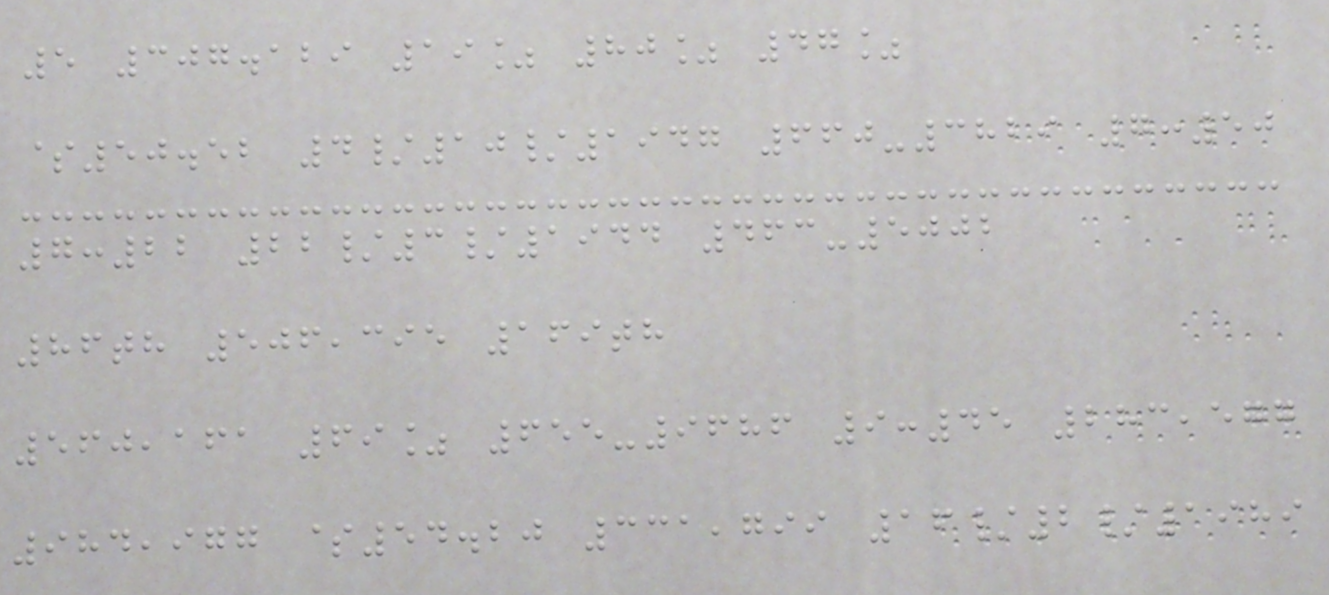5 307.129 19% 80% 47%
$50.52 4/10/1947 660-3829 7:50
7:22 22/3/1944 463-5002
86th 506,395 169th
560,161 69% 655-9686 9:45 283,577
984,977 $54.20 331,799 16/2/1989
